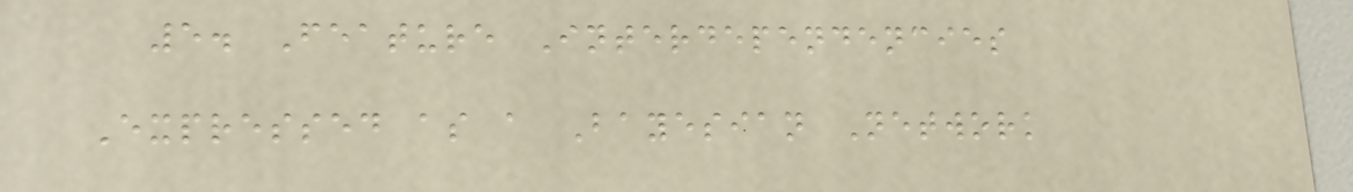5. Feature Interdependencies
Expressed as a Bayesian Network
